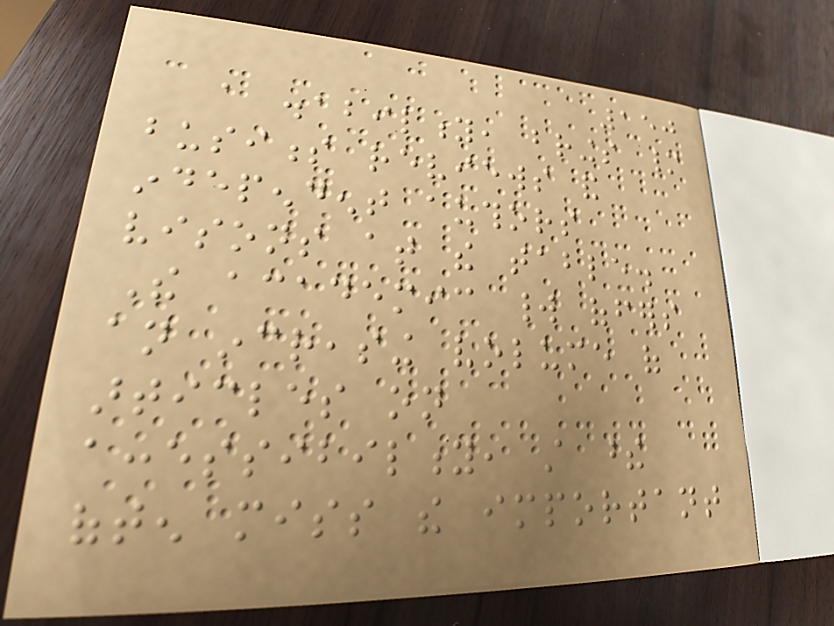150
a disability, brings many
business reviews and
independent authors
visons at the table.
The academic world offers
an increasing volume of
articles on
accessibility, still these
often miss the important
